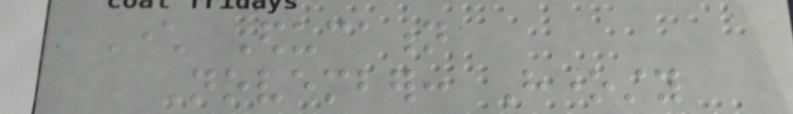Character Education
November: Honesty
